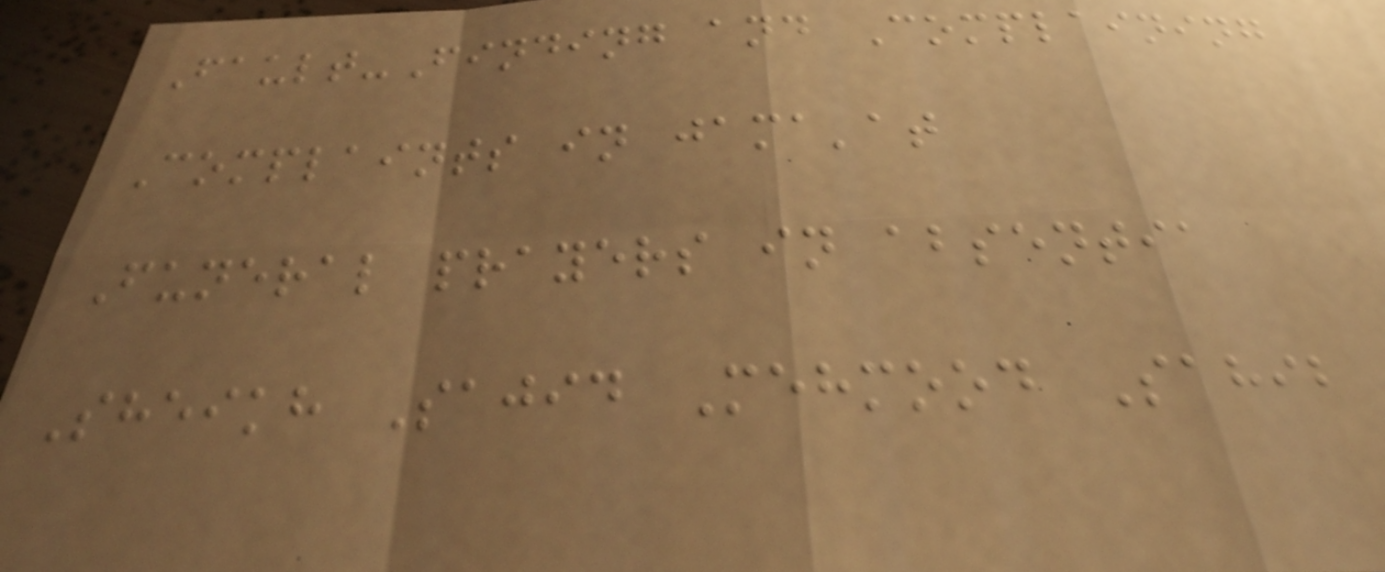Fault-Finding and Complaining
Complaints in jama'at
Funeral prayers in absentia
Sheikh Sajid Mehmood Sahib
